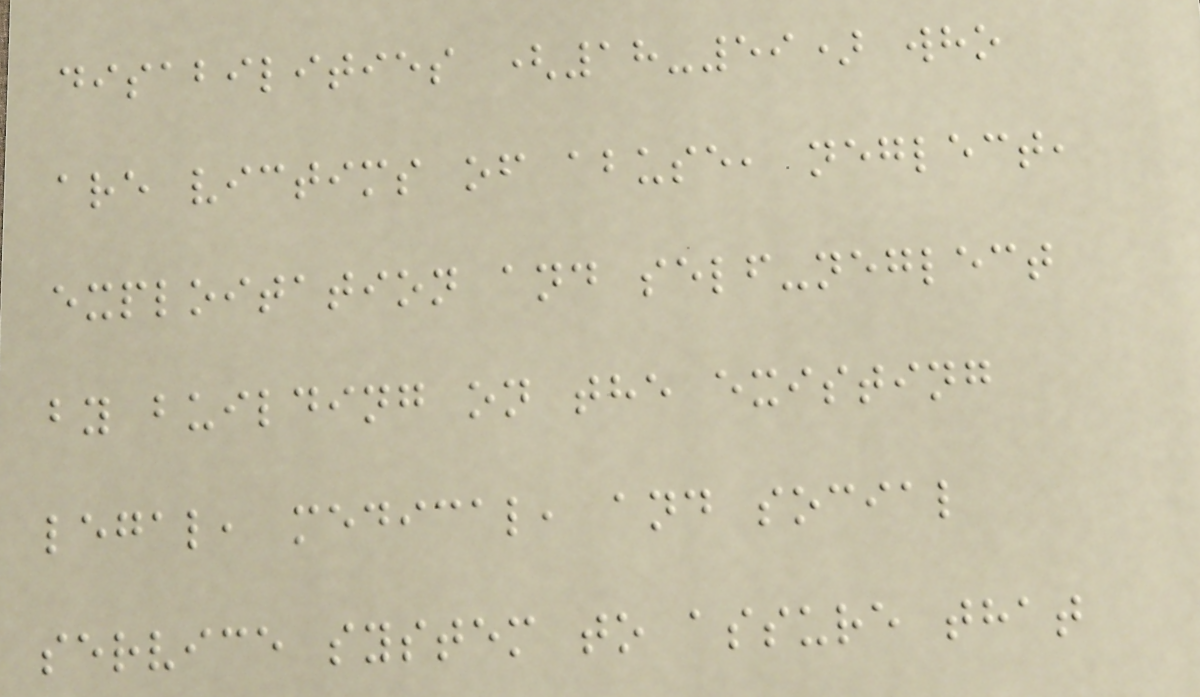disabilities (18-59) who
are victims of abuse, neglect,
exploitation and self-neglect
by building on the existing
legal, medical, and social
service system to assure that
